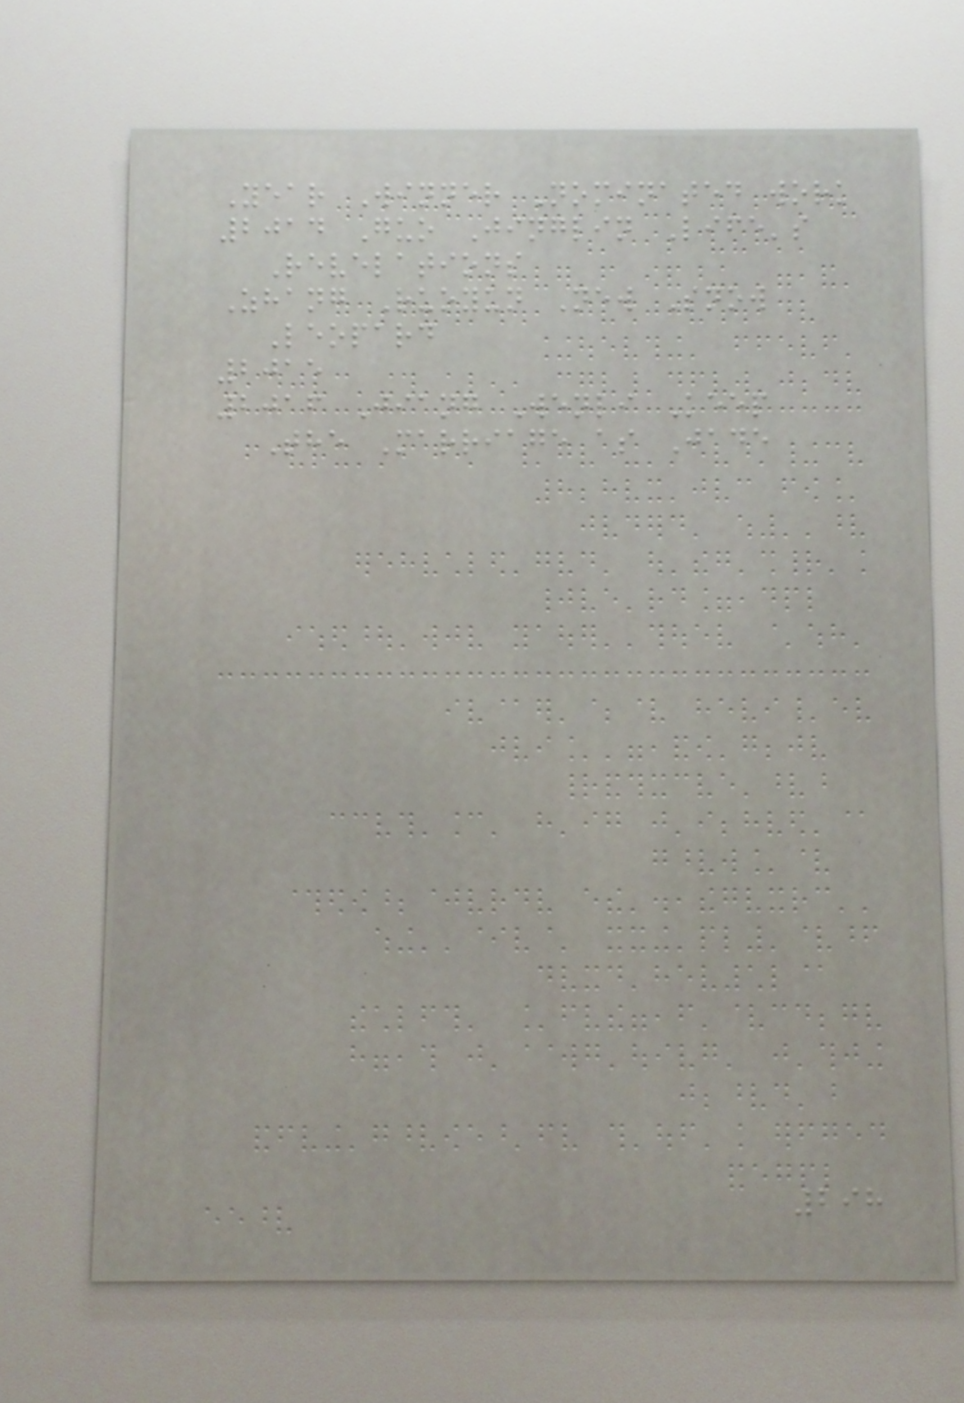Year Winner Nominated work
2014 Guo Jinglin Life's
Revelations
Zhang Ruoyun New Snow
Leopard
2015
2016 Jiang Wenli Keep
The Marriage as Jade
298
